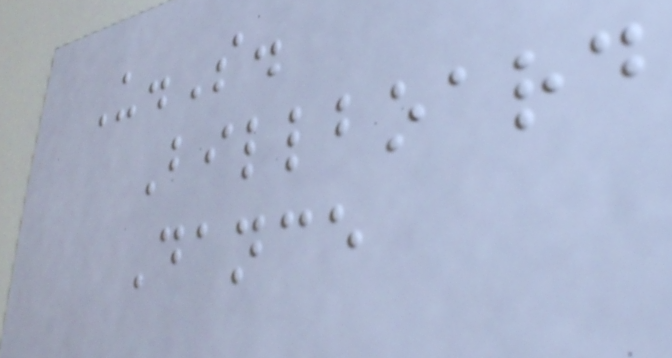U.S.
Billboard
Dance
